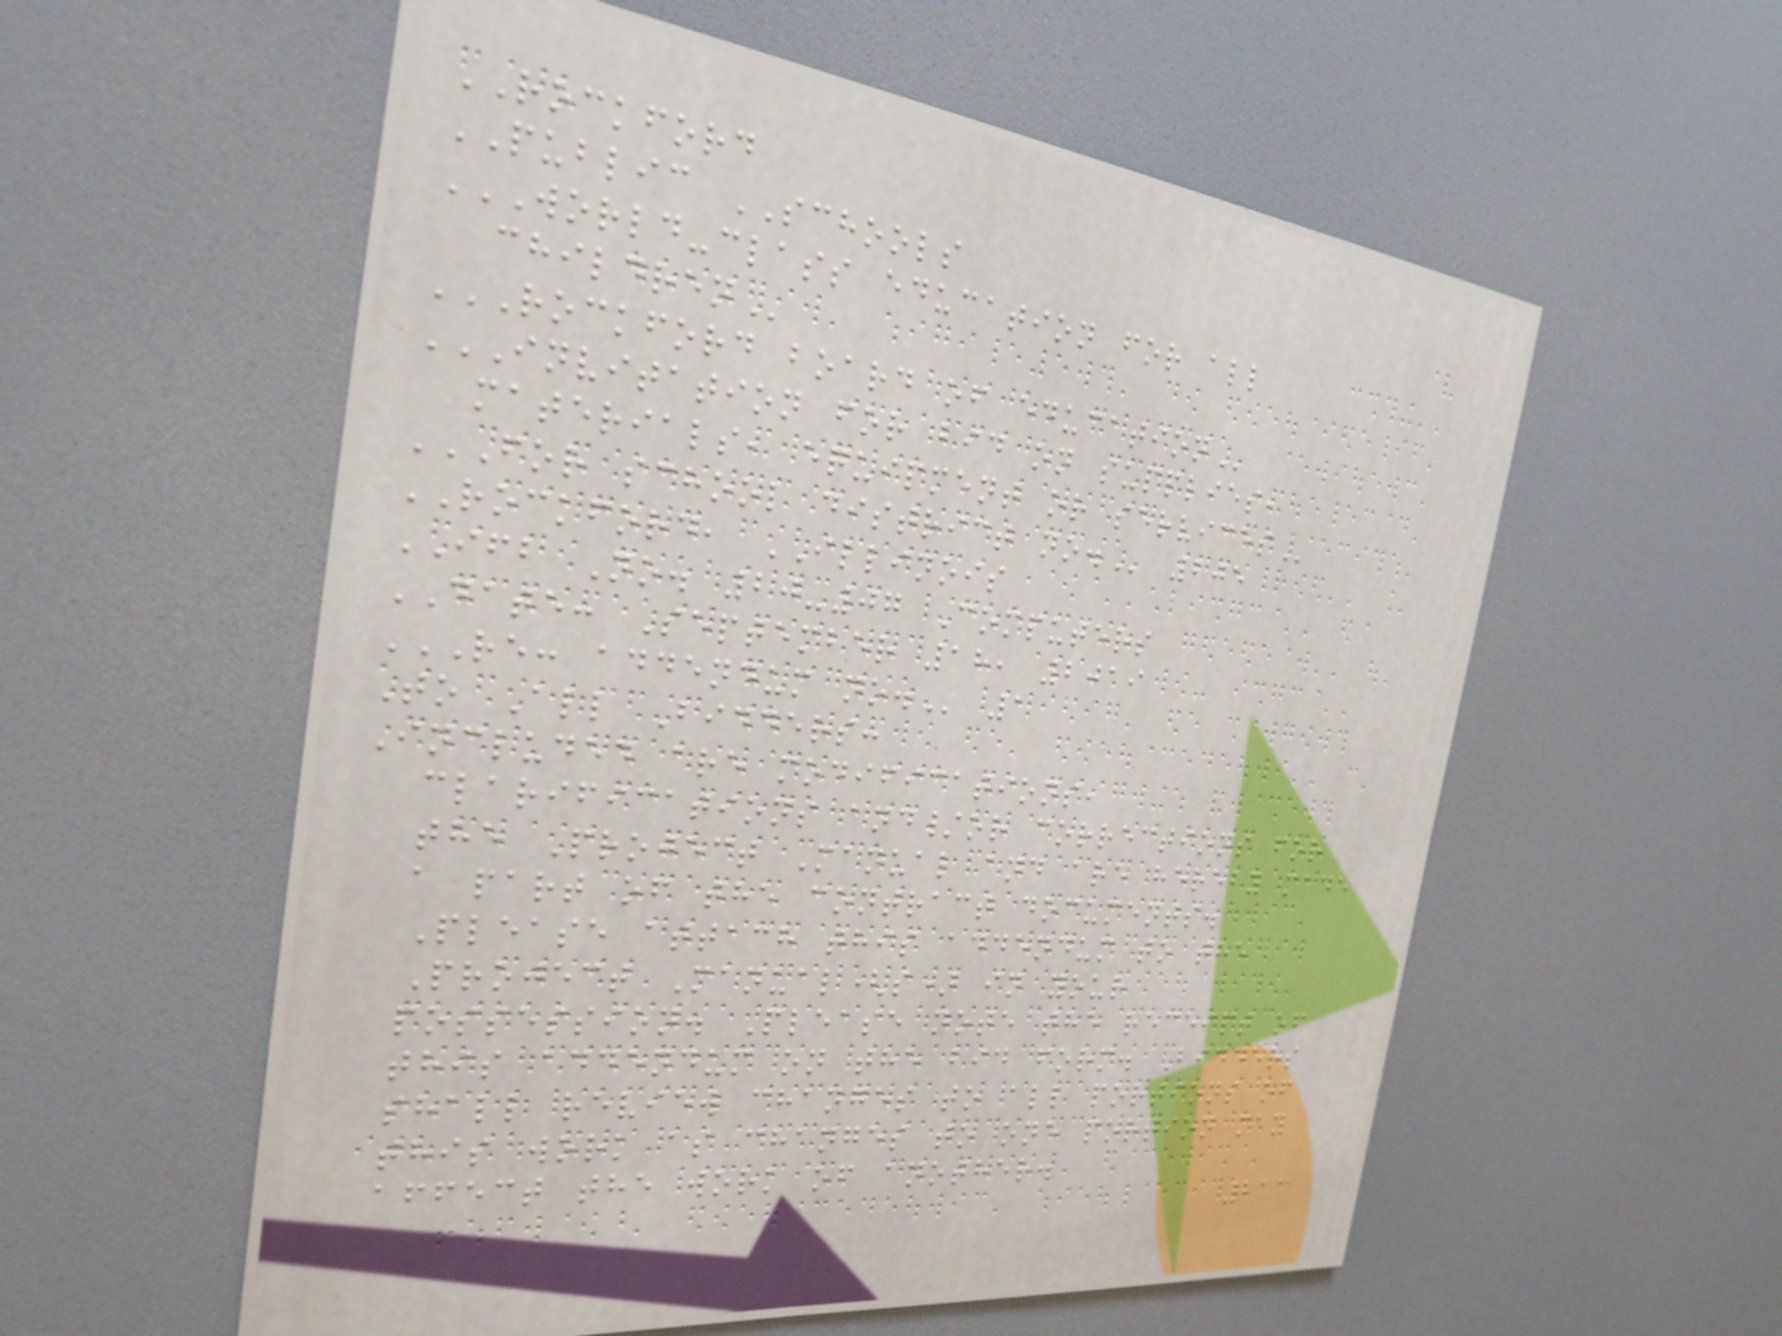ROCKFORD
PUBLIC SCHOOLS
WORLD-CLASS EDUCATION FOR ALL
CHILDREN
ROCKFORD BOARD OF EDUCATION
INVITATION FOR BID ON SUPPLIES,
MATERIALS, EQUIPMENT OR SERVICES
FOR SCHOOL DISTRICT NO. 205
ROCKFORD, ILLINOIS
IFB No. 20-07 Computers
DATE: September 18, 2019
RE: ADDENDUM NO. 1
To All Bidders:
Included are modifications,
clarifications and/or corrections for
the Project Manual and are hereby made
a part of the contract documents.
Please attach this addendum to the
Project Manual(s) in your
possession. Please note the receipt of
this addendum on the bid form. Bidders
shall review changes to all portions of
this work as changes to one portion may
affect the work of another.
213
